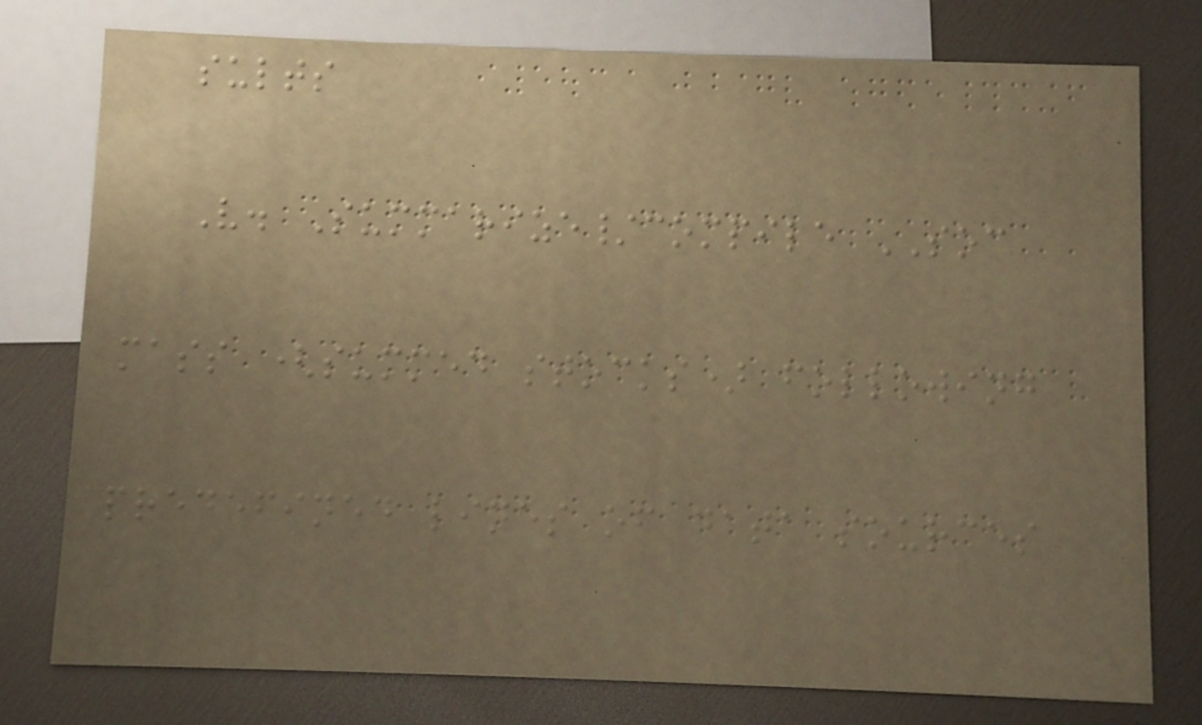sults
V. Summarize/compile SOC
mass (summed stocks) following
predefined lines of data sources
